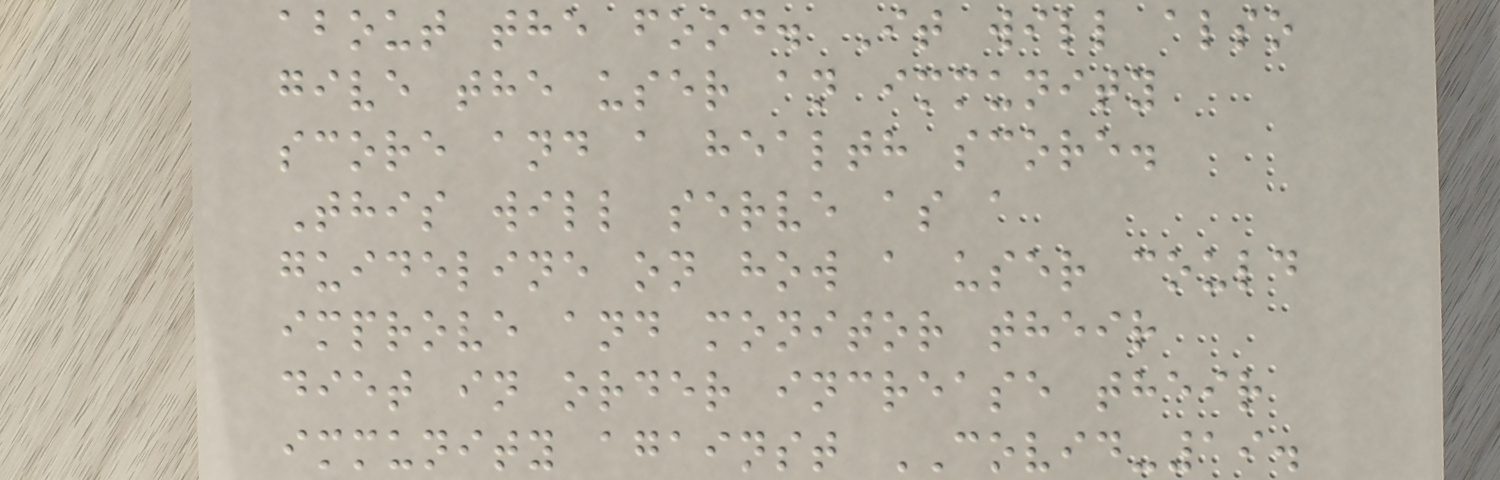about the food. It will also
give the user an immunity
score and a health score.
This will serve as a
guideline on how a user could
improve and monitor their
diet in order increase their
immunity against COVID-19.
